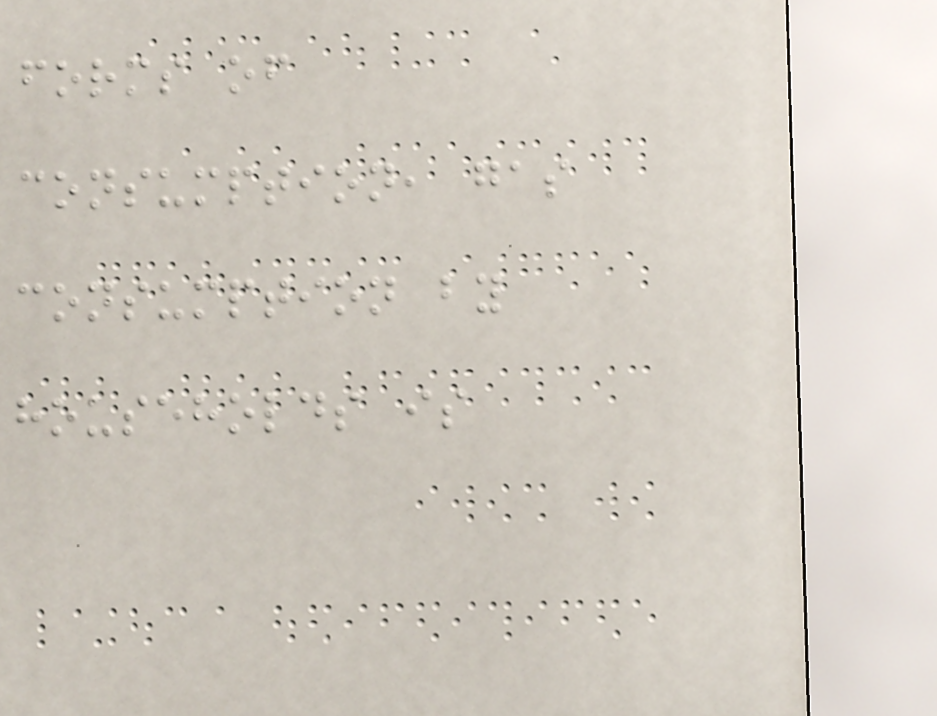forms of
consumption, gas
consumption by
households is
